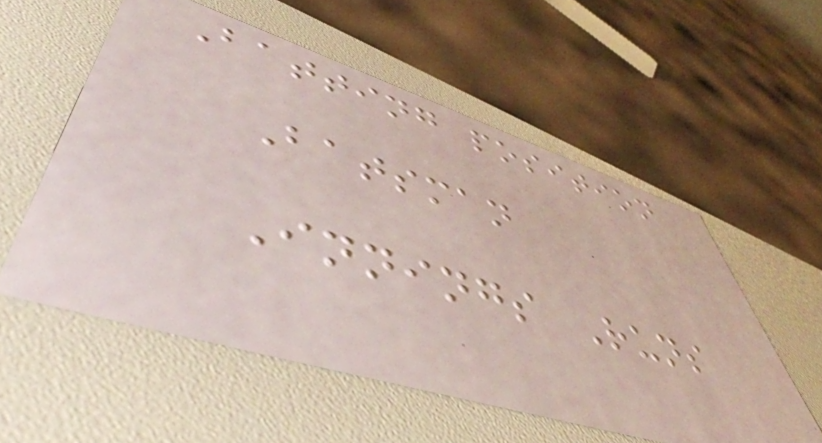Batting position
Batsman
Innings Runs
